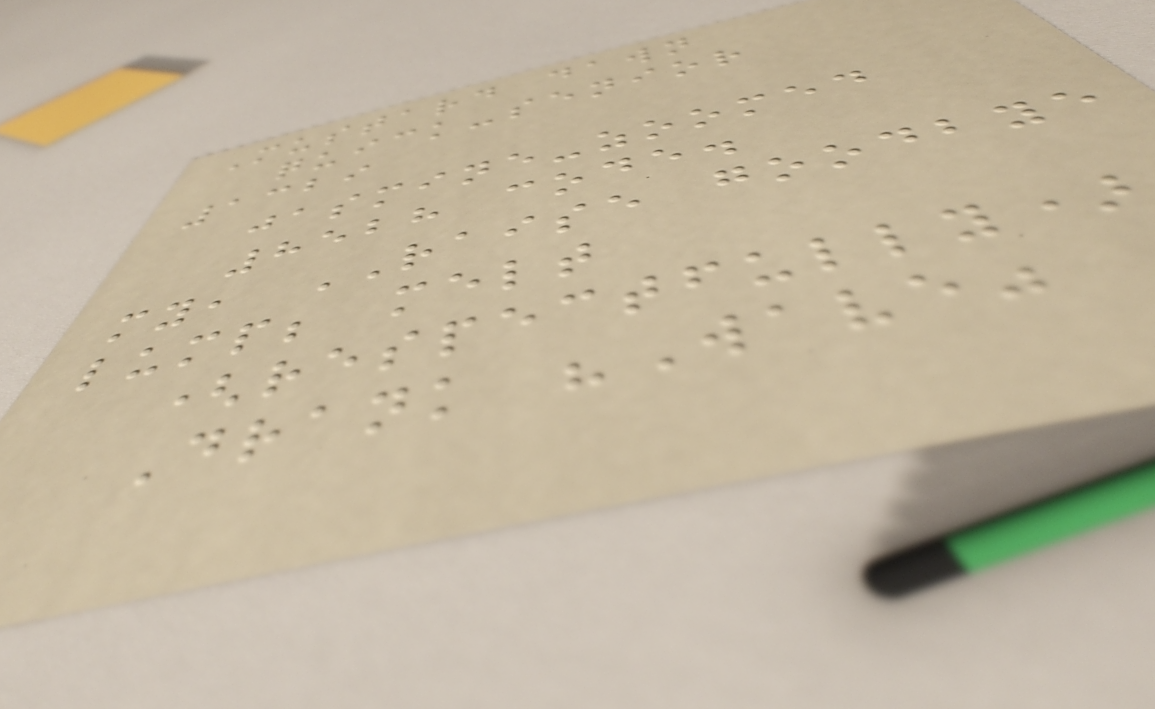Mustard dawn
quick-senior
1329
jasmine-zoomed
8528 code.
my, RAISE goodbye
lump; melt
(respectfully)
Drank "Wave"
